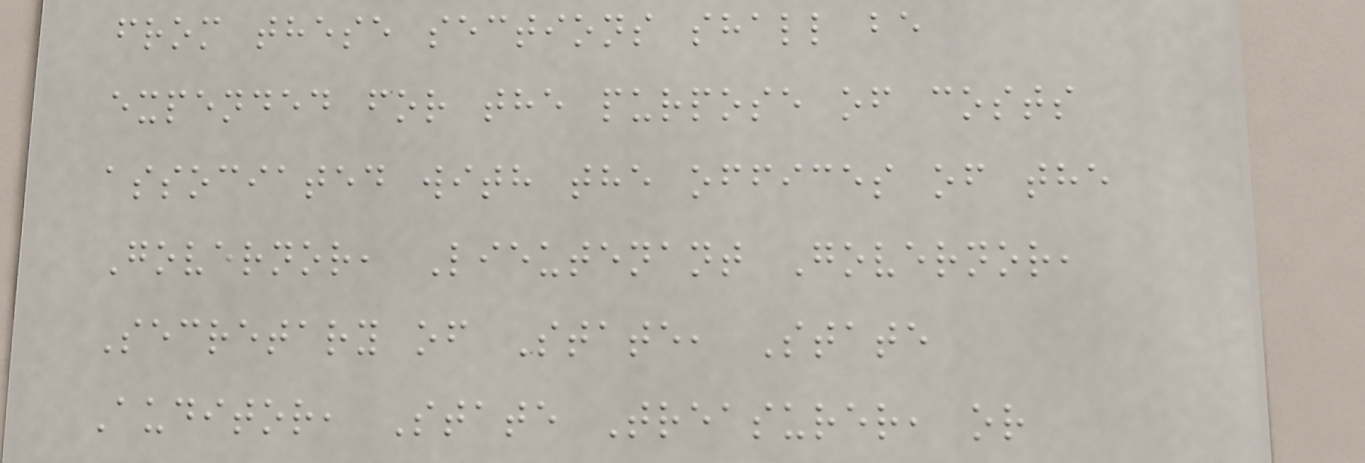from these sections shall be
expended for the purpose of costs
associated with the offices of the
Governor, Lieutenant Governor,
Secretary of State, State
Auditor, State Treasurer, or
